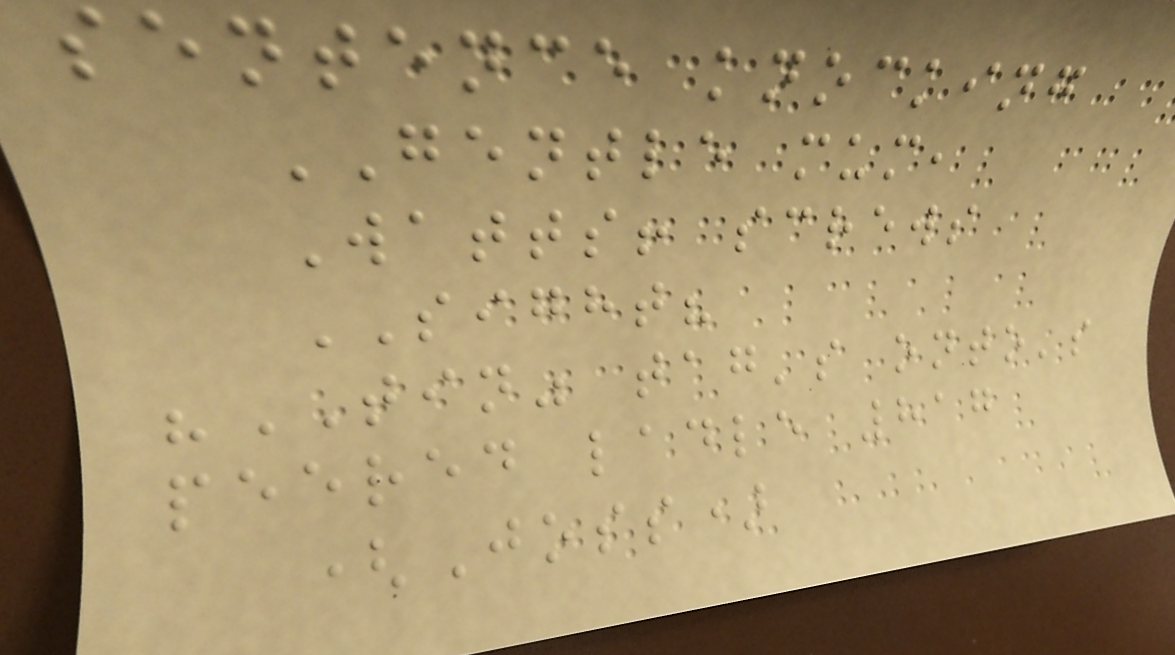sentence knocking
GENTLE mum,
Watts! screws
SIGHT?
"TIN" tag's onto's
peered ladle 817
(Joss)
